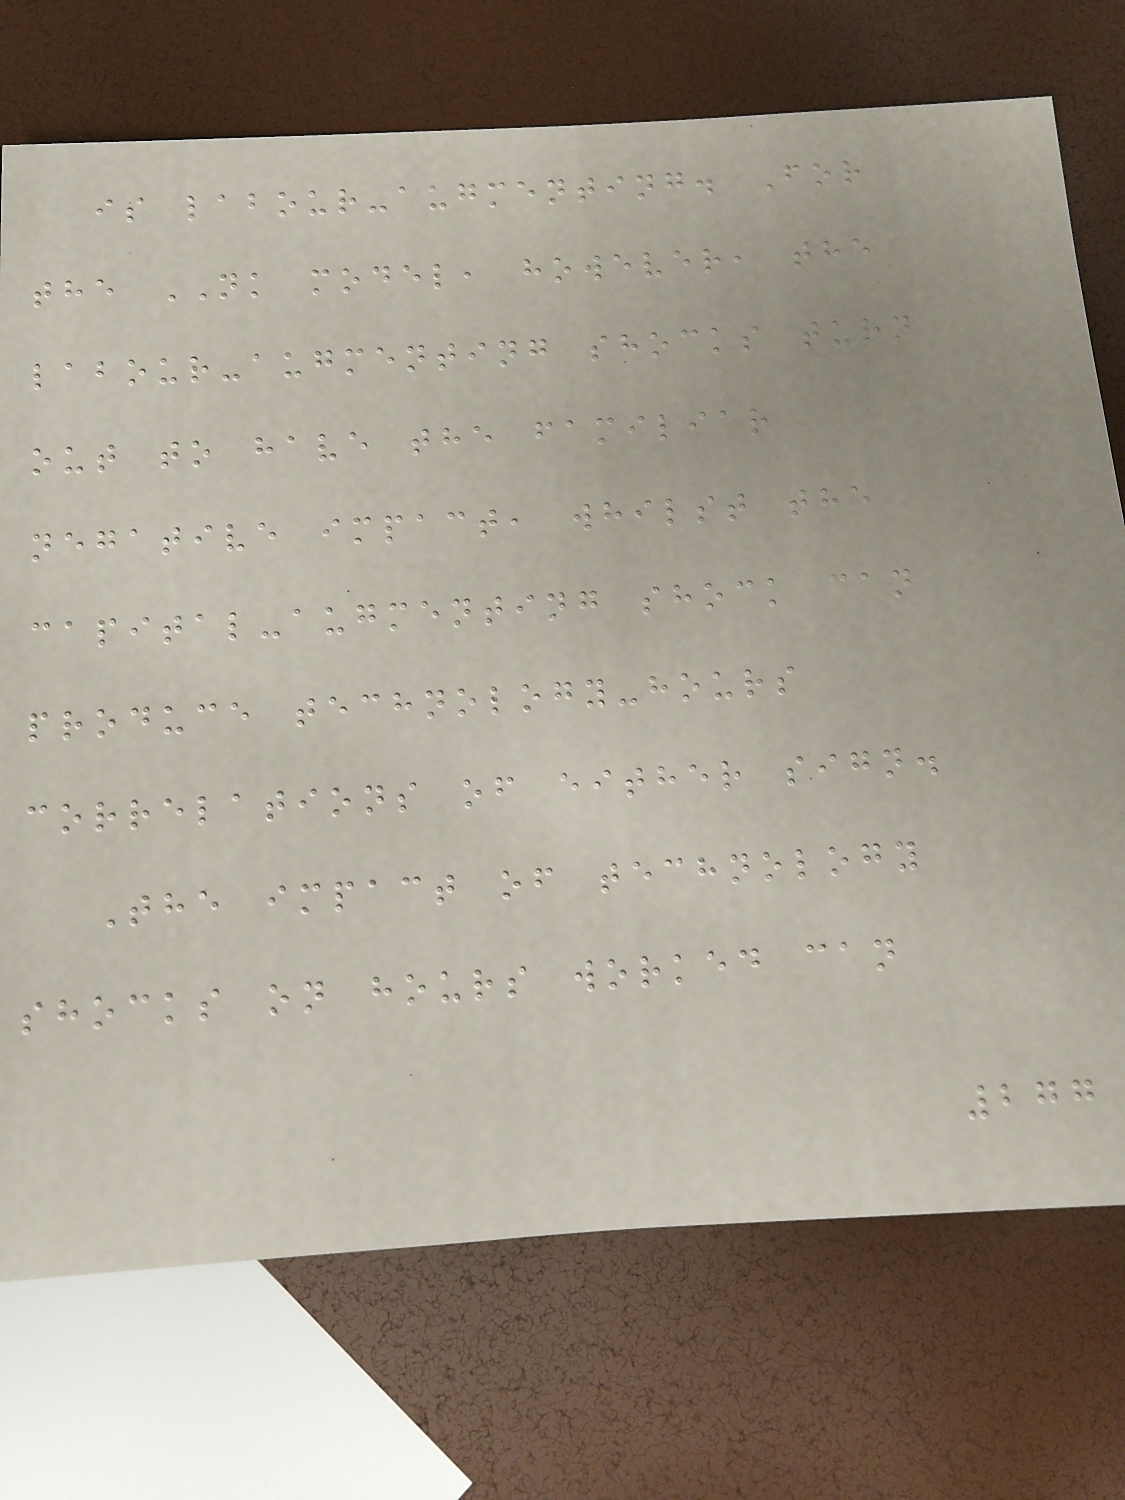is labour-augmenting. For
the NK model, however, the
labour-augmenting shocks turn
out to have the familiar
negative impact, whilst the
capital-augmenting shock can
produce technology-hours
correlations of either sign.
The impact of technology
shocks on hours worked can
277
